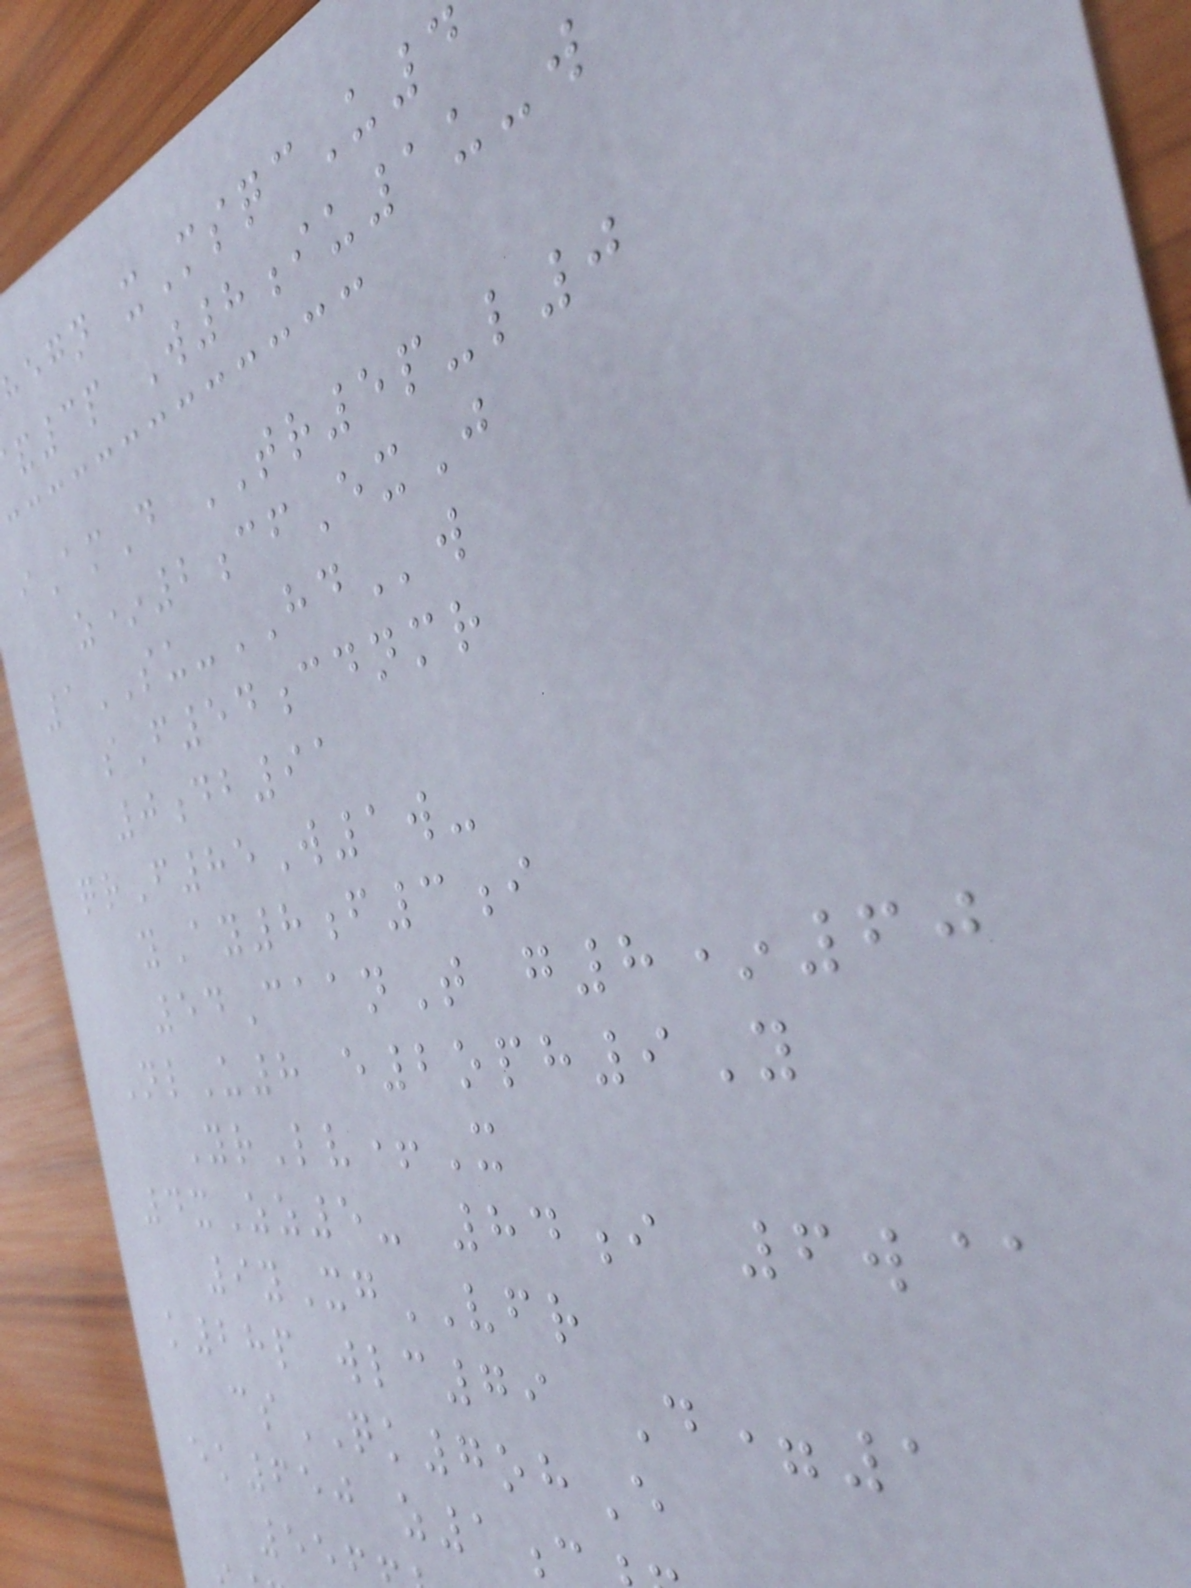hegn xMsqcU4
3p W8iu1u-w
iAmD TR5p-l0
z*2cfExJ
1SU-HDw
sF54cdnmr
0db91
qrF85W1w-
yAy8f3i
54CaanT g8*60
NlU8 e2oph9Y
YrLv+X
4xZz5- 84i 6w@
9yXgVFR
k28p wlc79 D=1
csQK7ohE
ek650 z1
